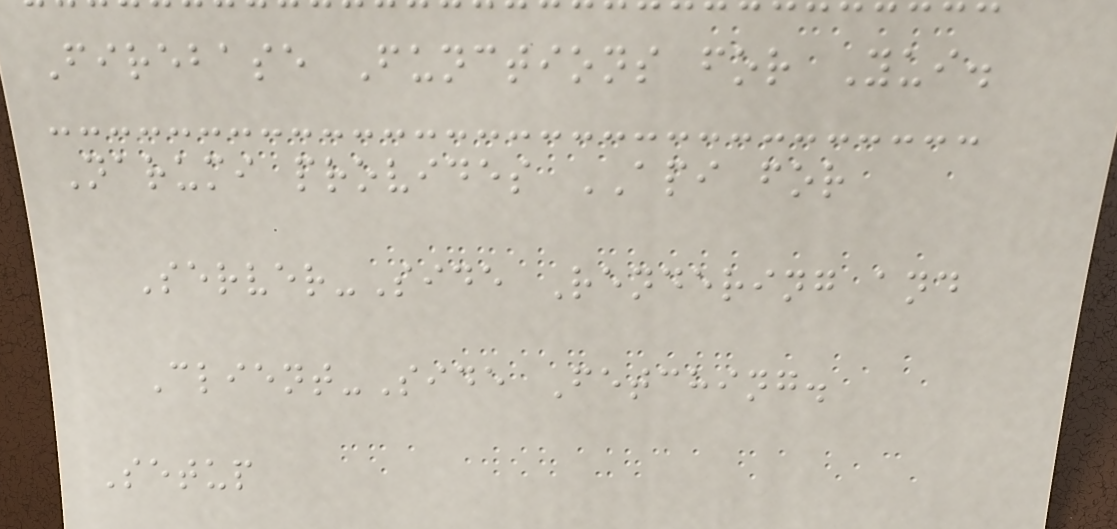Firebase Functions for Yui.
Narumi provides API for
Server-Side Rendering and
Client-Side Fetching.
Setup
